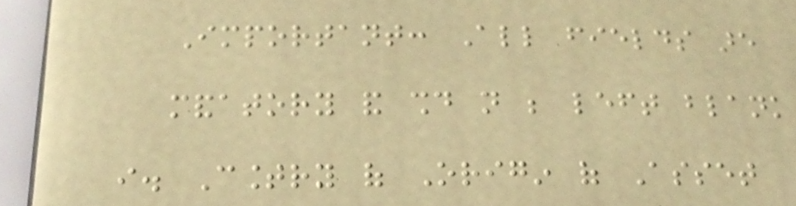Important: All fields are
mandatory and should not be left blank
i. Country of Origin of Asset
